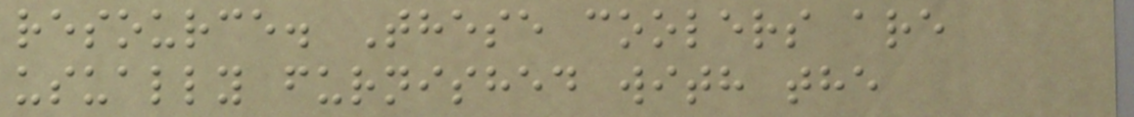resource. These coolers are
usually furnished with the
